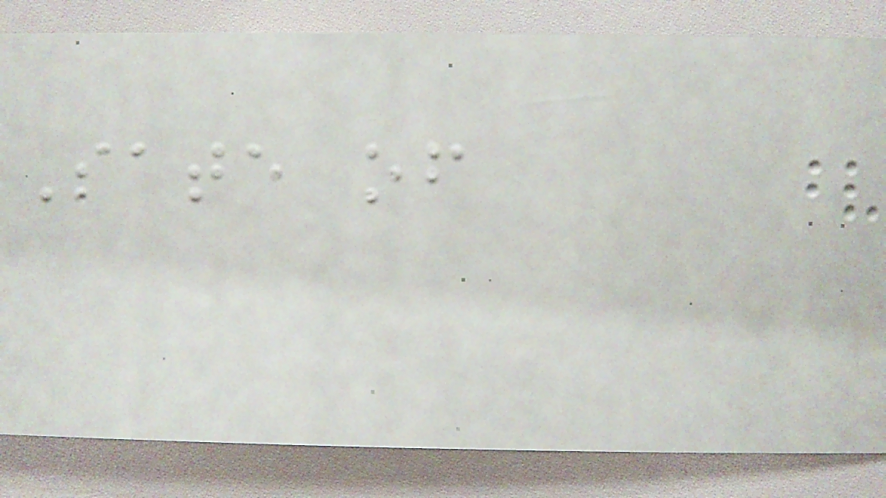Sate of
